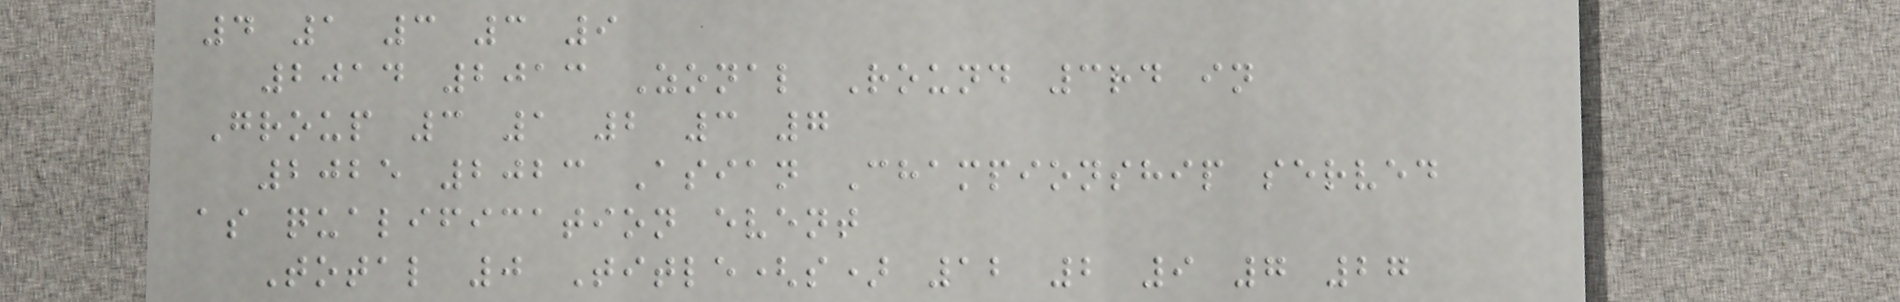4 1 3 3 9
2014 2013 Zonal Round 3rd in
Group 3 1 2 3 7
2025 2023 Asian Championship served
as qualification event
Total 0 Title(s) 12 2 9 7 27
